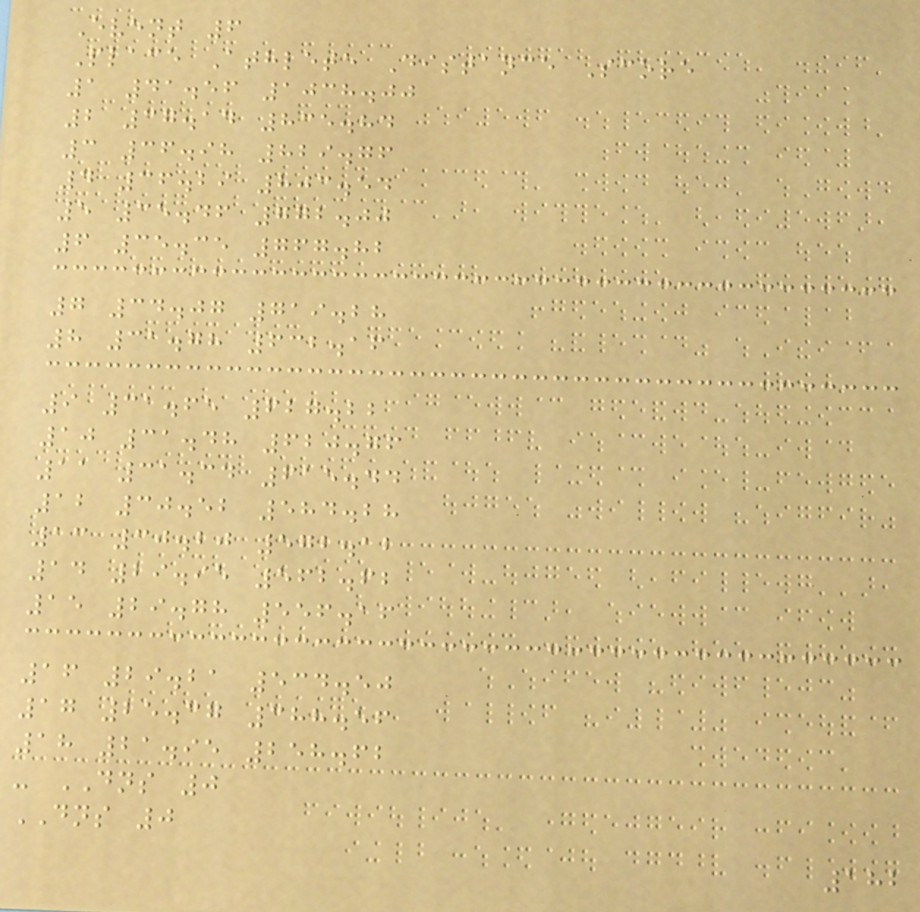Event 6
Place Athlete Distance Score
1 41.56 1038.00
2 37.14 835.84
3 36.98 829.76
4 36.29 803.54
5 35.46 772.00
6 35.35 767.82
7 34.07 719.28
8 31.78 632.16
9 31.65 627.22
10 31.48 620.76
11 31.34 615.44
12 30.52 584.28
13 30.20 572.12
14 29.95 562.62
15 29.78 556.16
16 29.21 534.50
17 25.37 388.56
18 21.95 258.62
- DNS 0
DNS 0
182
